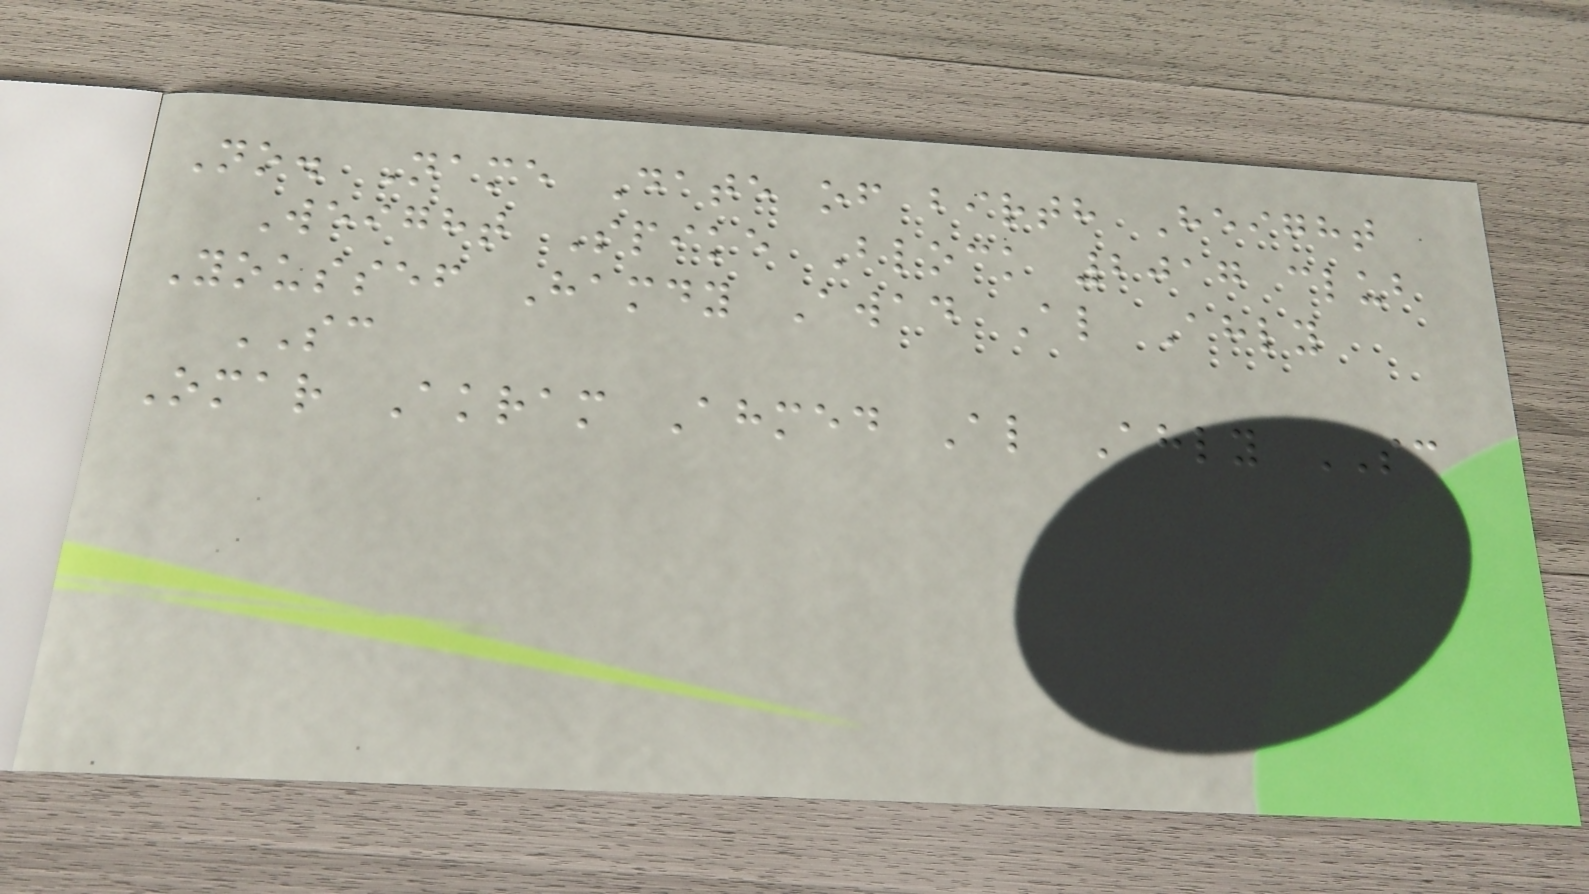No. Name Date of birth Height
Weight Spike Block 2017 club
Youssef Hamdy Awad Al Ahly
SC
Omar Akram Ahmed Al Ahly SC
